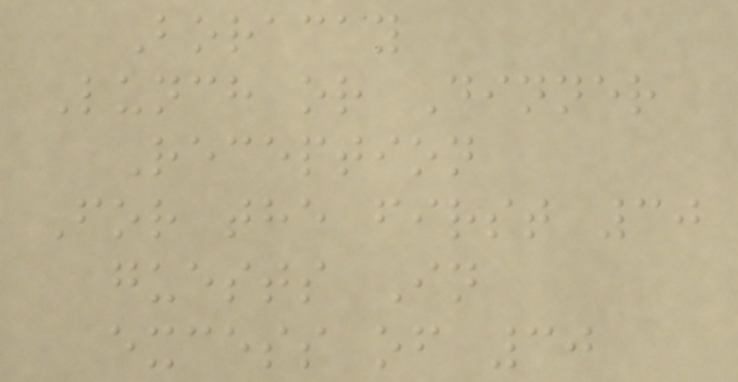Boracay
Lunch or Dinner
Reception
For the first 30
guests In
excess of 30
